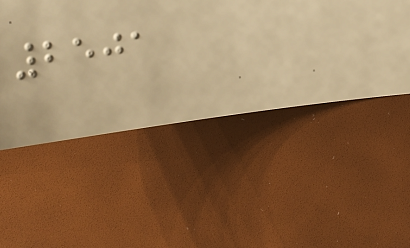2501
